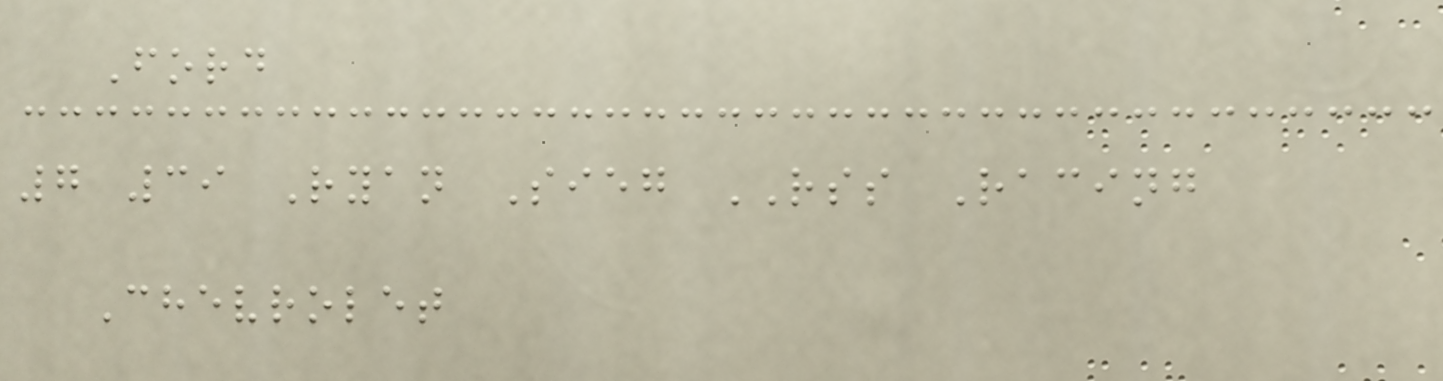Ford
7 39 Ryan Sieg RSS Racing
Chevrolet
